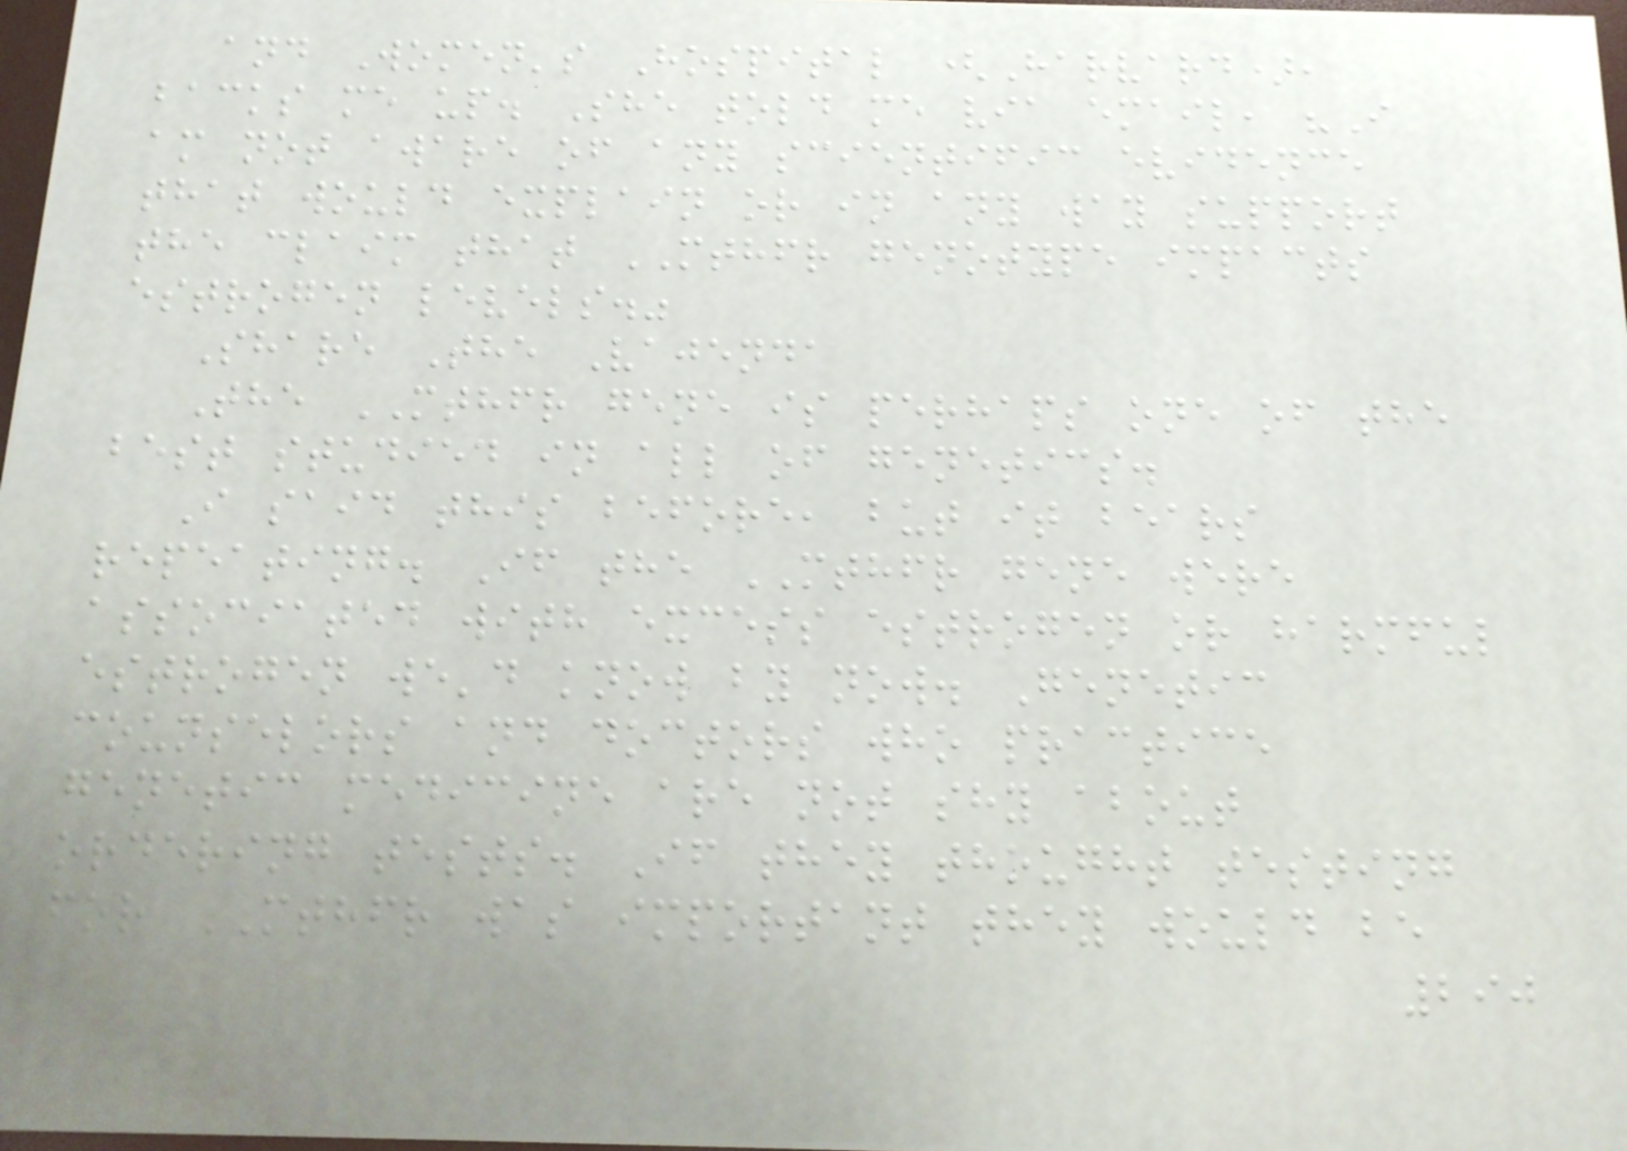and Women's Hospital (Harvard),
backs me up. She told me via email, "I
am not aware of any scientific evidence
that would explain or in any way support
the claim that MTHFR genotype impacts
estrogen levels."
Share The Vajenda
The MTHFR gene is perhaps one of the
best studied in all of genetics.
I said this before, but it bears
repeating. If the MTHFR gene were
associated with excess estrogen or harmful
estrogen we'd know by now. Genetic
counselors and doctors who practice
genetic medicine are not shy about
ordering tests. If they thought testing
for MTHFR was important they would be
290
